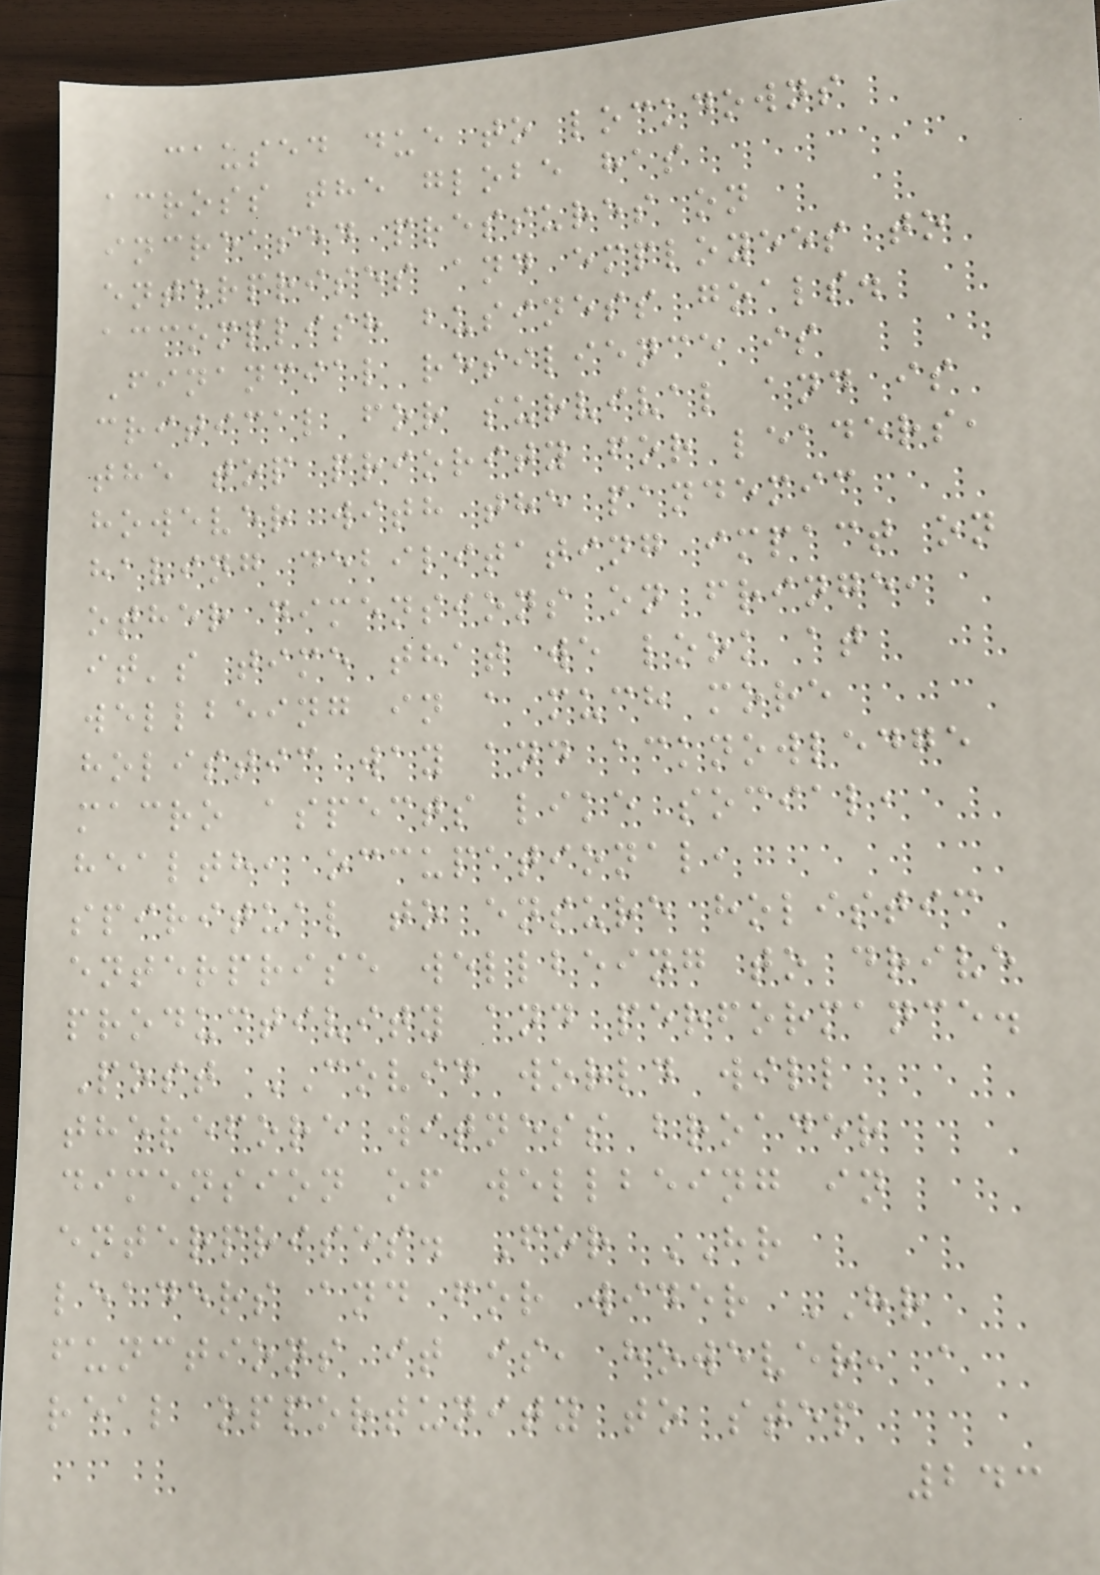caused due to lockdowns
across the globe has
increased pressures on
enterprises and employees to
accomplish business goals.
Financial resilience is
critical for survival and is
the top priority for leaders,
however with the pandemic
having debilitating impact on
other dimensions on fringe,
it's time that we look at
wellbeing in a much more
holistic way and acknowledge
macro aspects like social,
health, occupational,
spiritual to ensure holistic
enterprise wellbeing to drive
productivity and performance.
Post COVID world will
therefore witness broader
dimension of wellbeing in
enterprises. For HR
leaders and for wider HR
functions it is, however, a
real opportunity to step
243
